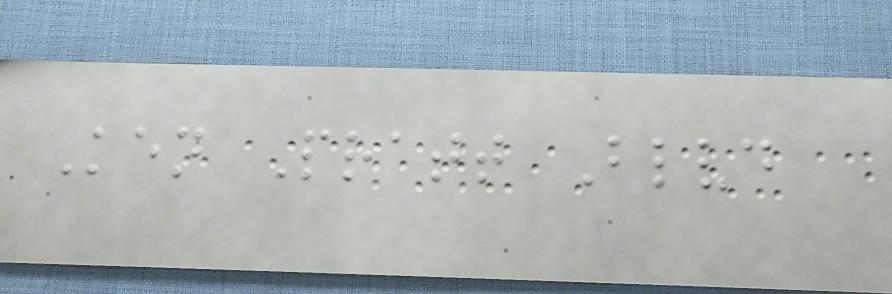Ken Pratt Blvd
